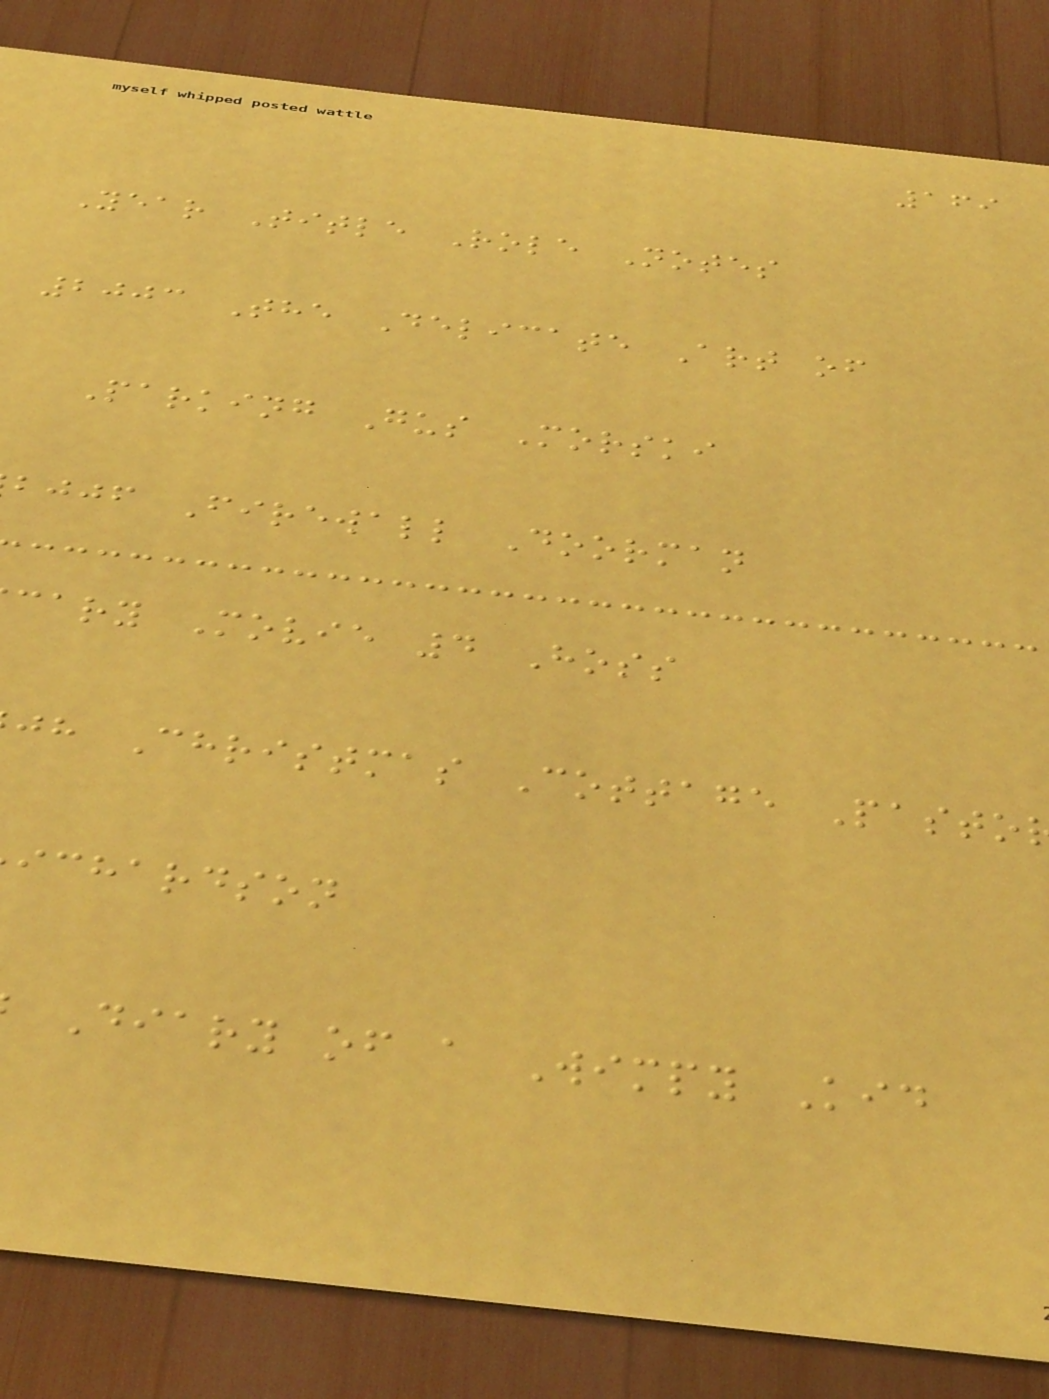169
Year Title Role Notes
2003 The Delicate Art of
Parking Gus Morski
bjjf Firewall Doorman
cary Movie 4 Hoss
jh Christmas Cottage Pasto
ichardson
Diary of a Wimpy Kid
